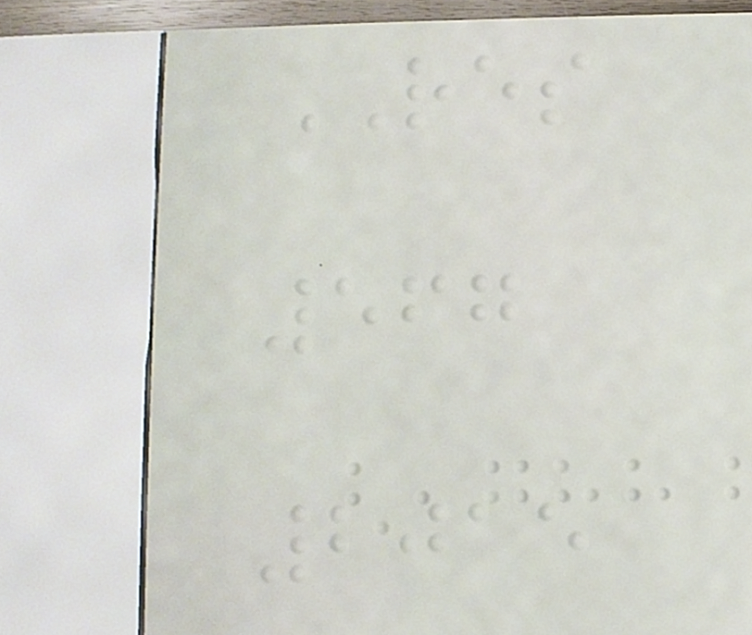RES
567
2015
